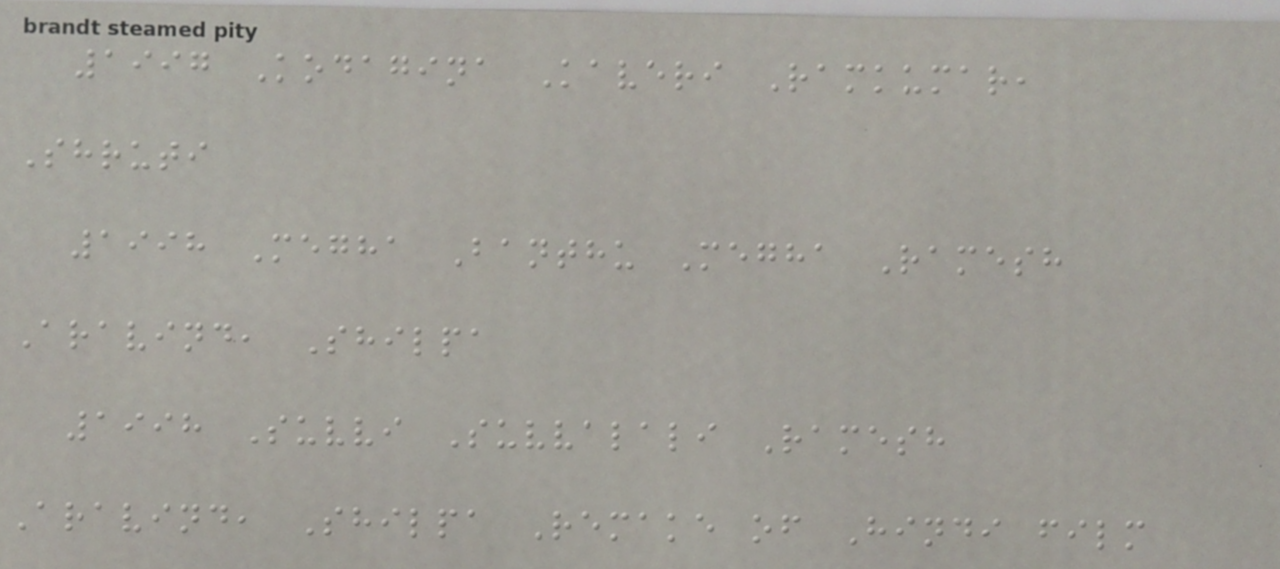1997 Kodagina Kaveri Ramkumar,
Shruti
1998 Megha Banthu Megha Ramesh
Aravind, Shilpa
1998 Suvvi Suvvalali Ramesh
Aravind, Shilpa Remake of Hindi film
